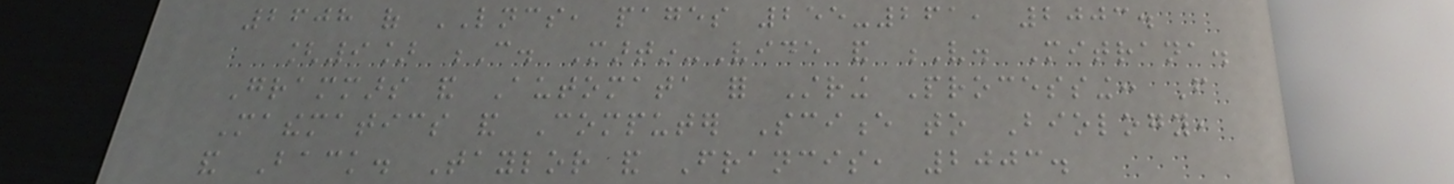2608 of LNCS, pages 255-261, 2003.
[9] C. Martin-Vide and V. Mitrana.
Grammars and Automata for String Processing: From
Mathematics and Computer Science to Biology,
and Back. Taylor and Francis, 2003.
